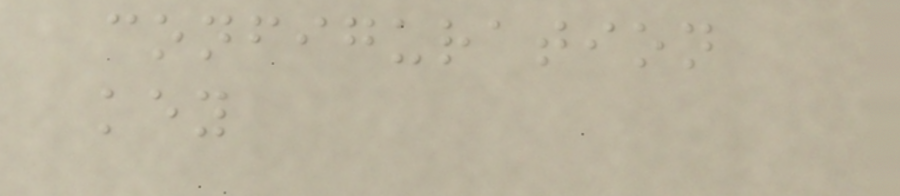configuration
key
